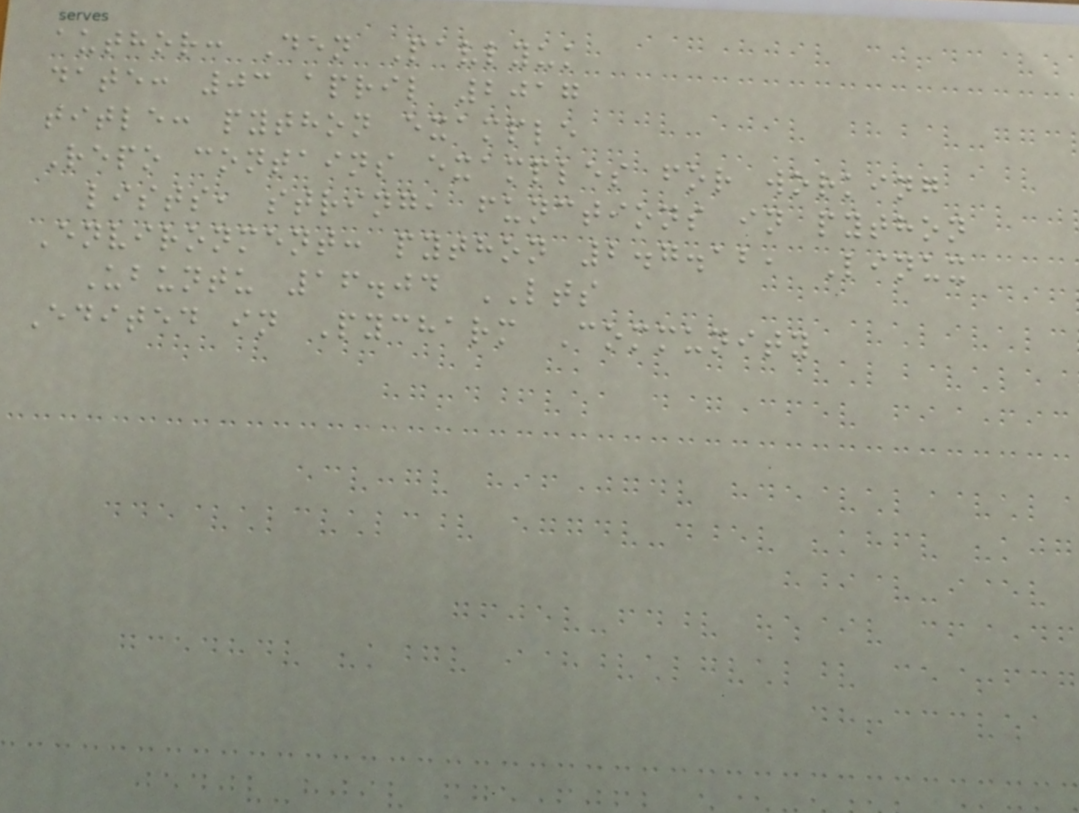author: Den Pavlyuk
date: 03 april 2017
title: python example
Repo contains examples for working
lists, string, functions in python
Environment: python 2.7.12, Linux
Ubuntu 16.04 LTS
Edited in Pycharm Community
